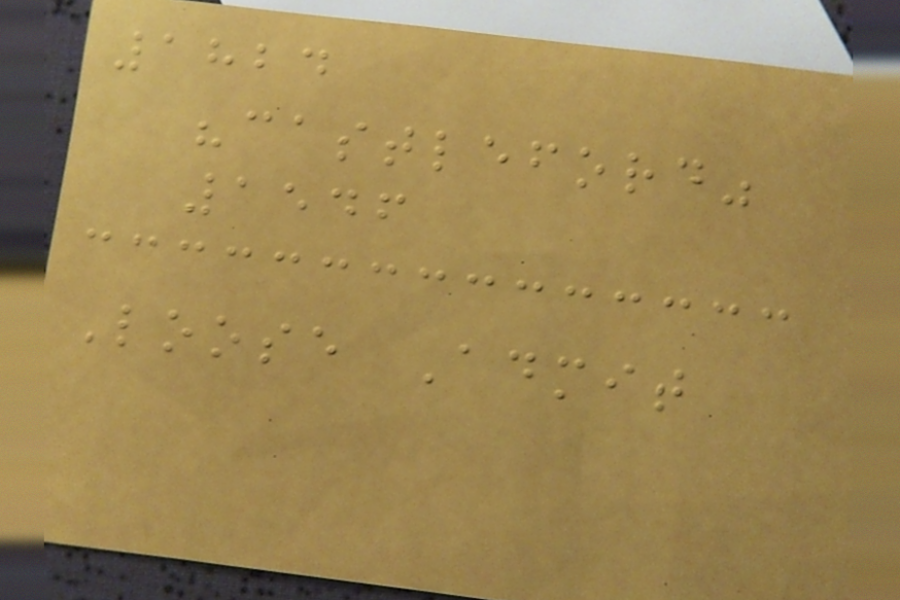1824
"castleford"
1546
Loose Admit
